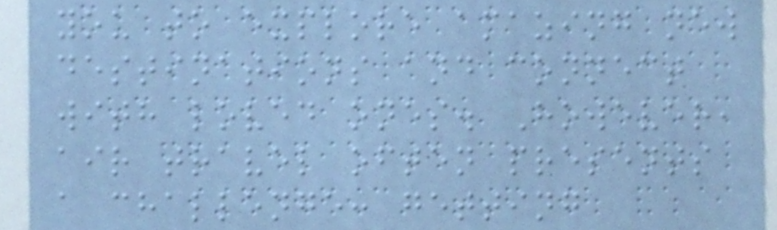you to explore amazing new
destinations and connect
with loved ones. However,
air travel often presents
a challenge: getting
